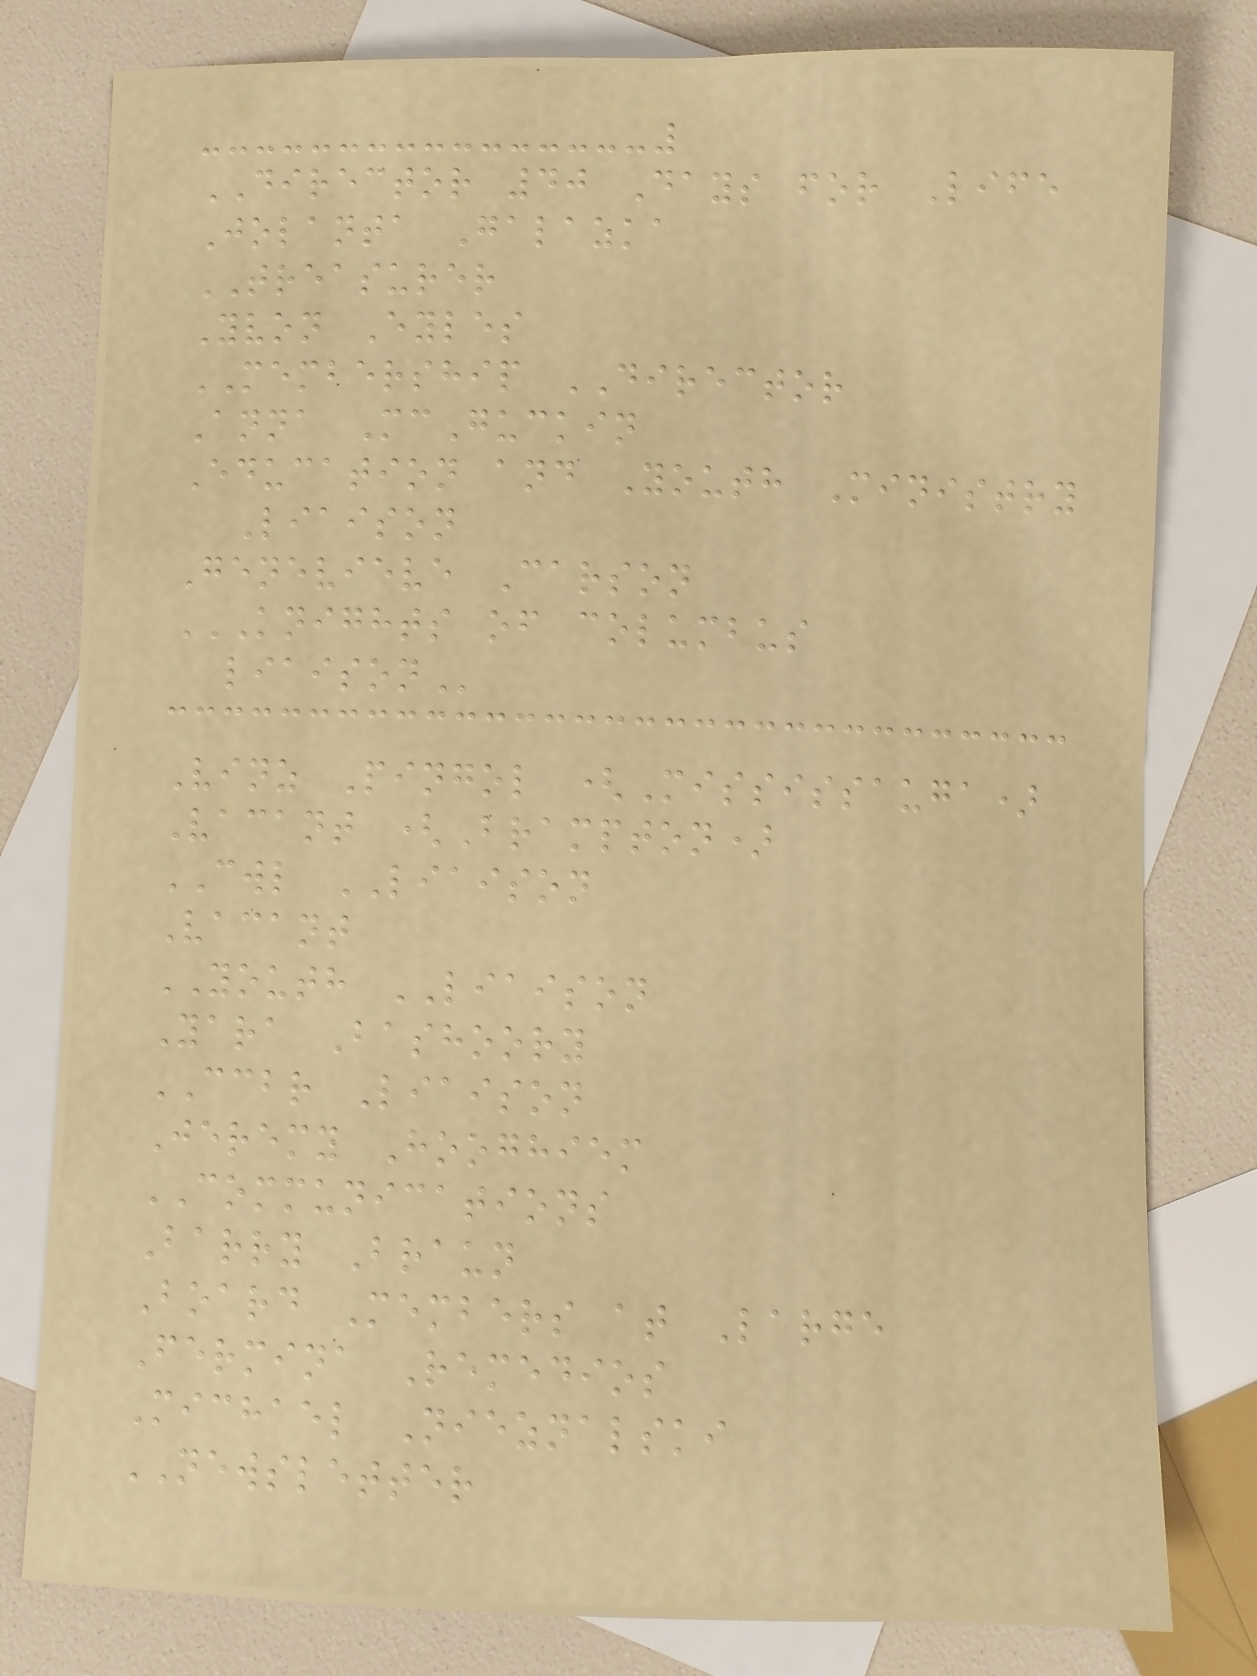DIRECTOR 40 Days for Life
Jolanta Galazka
TREASURER
Yvon Eyles
MEMBERSHIP DIRECTOR
Anna McGuckin
Education and Youth Ministry
Liaison
Genevieve Carson
KNIGHTS OF COLUMBUS
LIAISON
Vinz Pingol (Mississauga)
Vacant (Brampton)
CWL LIAISON
Vacant
YOUTH LIAISON
Yara Bashoory
CCBR Liaison
Jeremy Hooghiem
COMMUNICATIONS
Barry Braun
Board Members at Large
Fermina Remedios
Michael Nieznalski
NEWSLETTER
